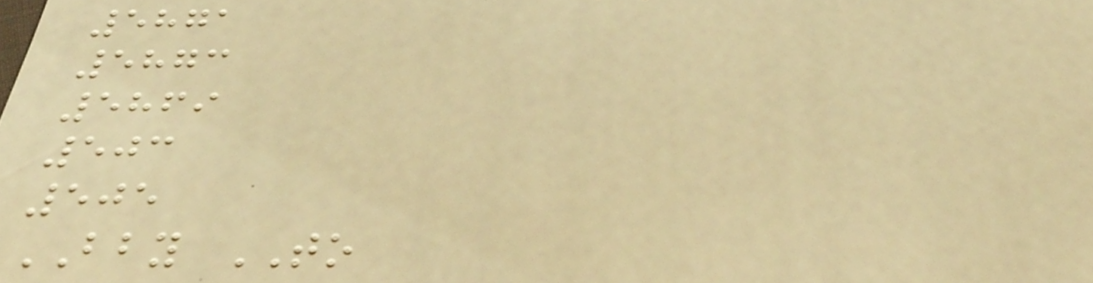5871
5873
5869
503
505
BBY TO
